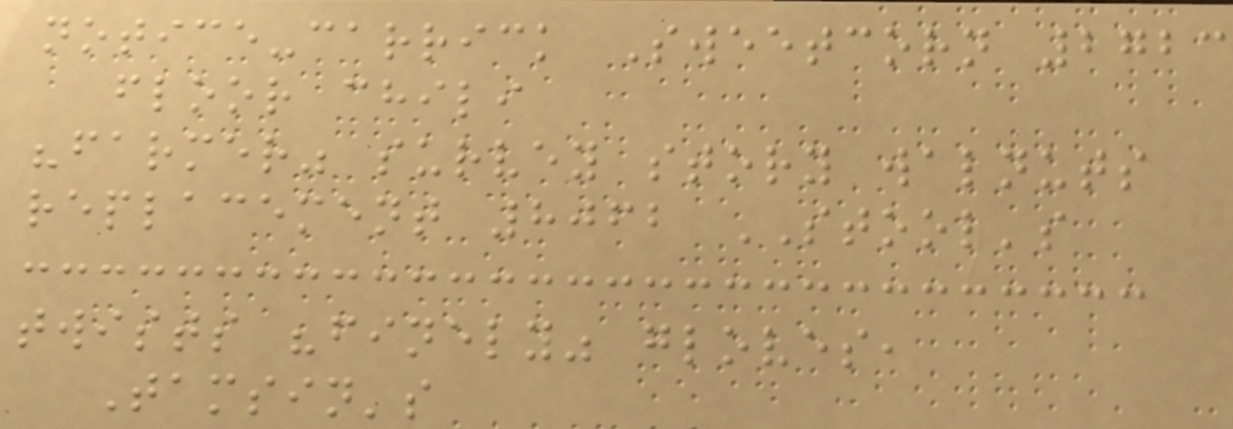notice-carrick Sweetcorn 2723
floor chili
"farmer" survey story walnuts
replacement 8062 STOOL's
twists "finely" gloves,
Tamsin's
